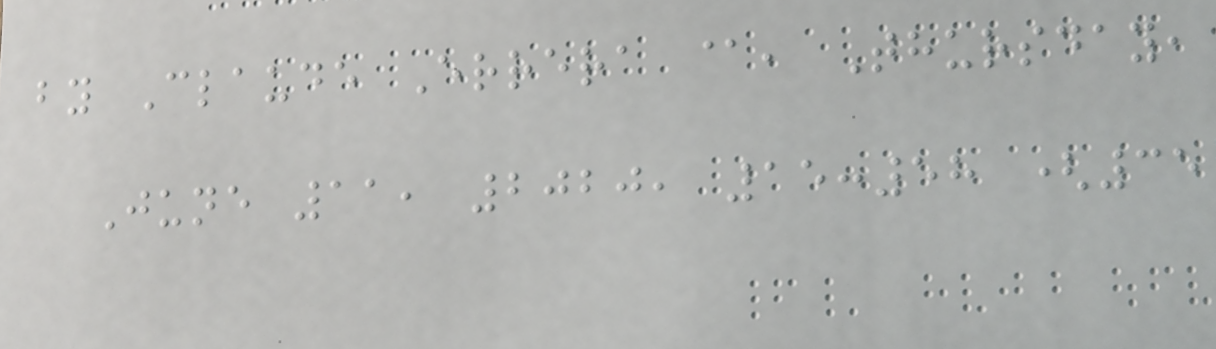by Claude Errera @, Thursday,
June 11, 2020, 15:58 (35
